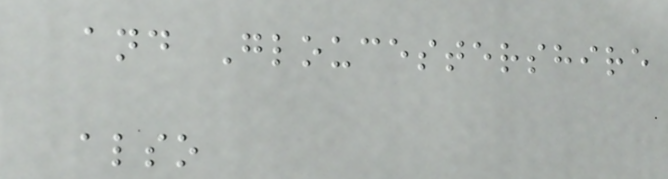and Gloucestershire
also
